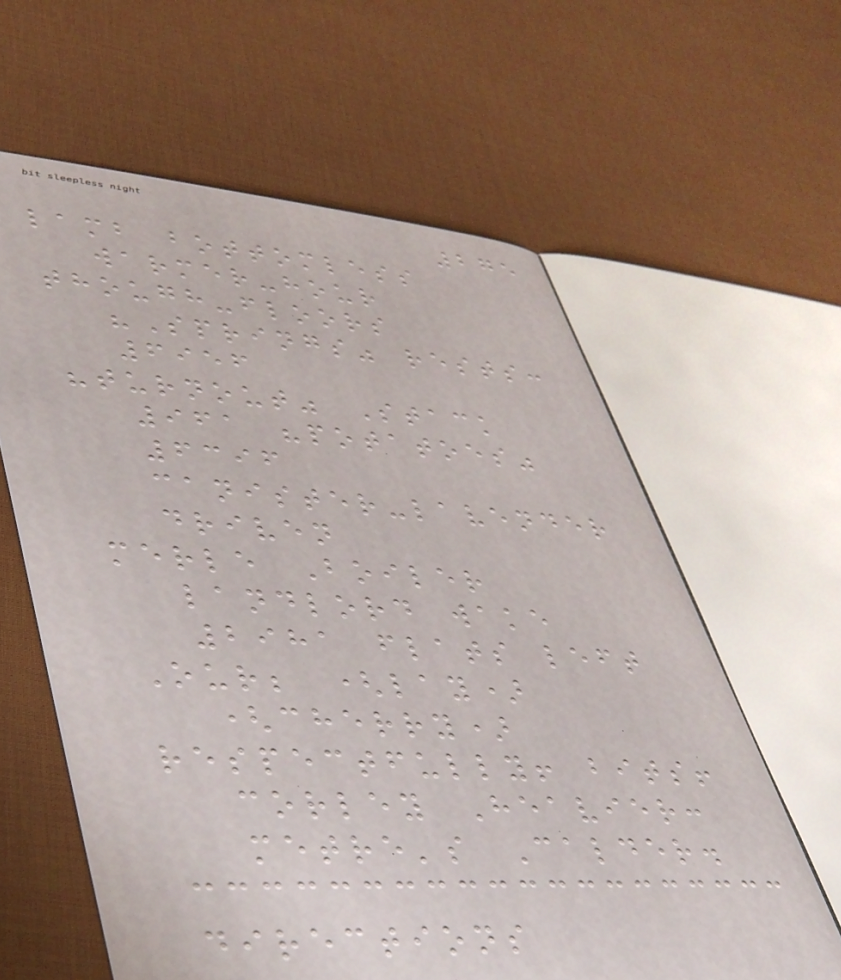275
lamb bottomless
warmer-hour
though-floors
"Springs" rests:
6956
"turnout" Stack
961 "potatoes"
6396
canister-lavender
driven
merle Boiler
landlord wake
2981 flats left
Our; (lay)
(cherry)
respectfully! bits!
corley Heavier:
metre's Calder.
directions
